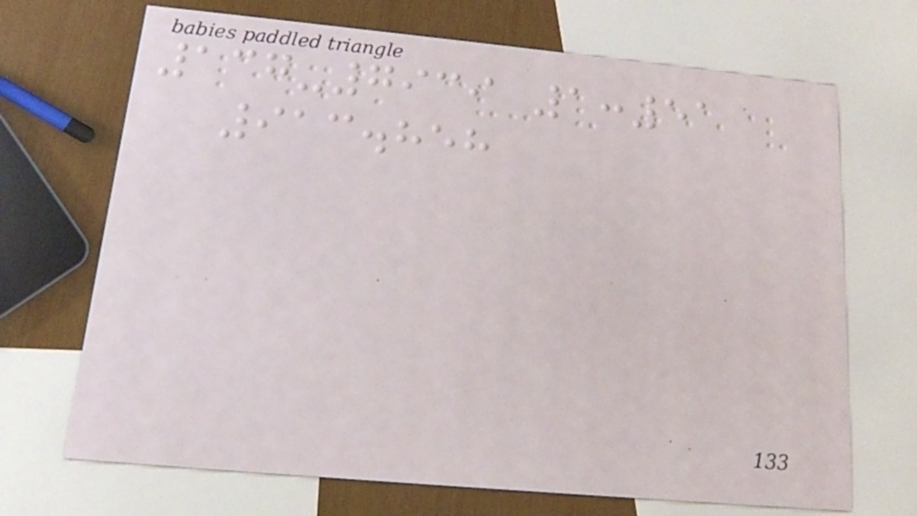137-7939 1:51
913.858
